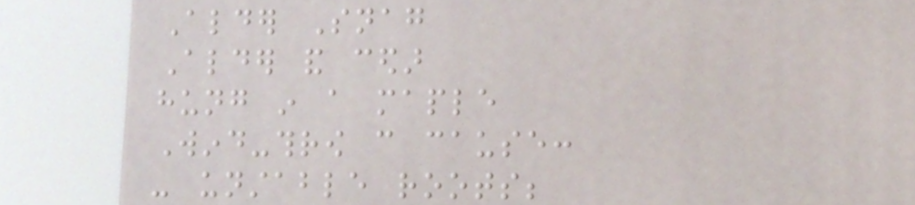Alder Snag
Alder and cedar
hung in a maple
Wind-throw can cause:
- unstable roots;
